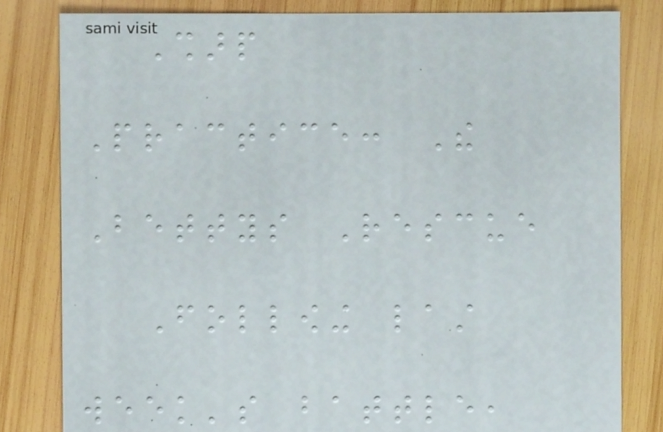Sharp
Practice: The
Bettys Rescue
Following last
week's battle,
